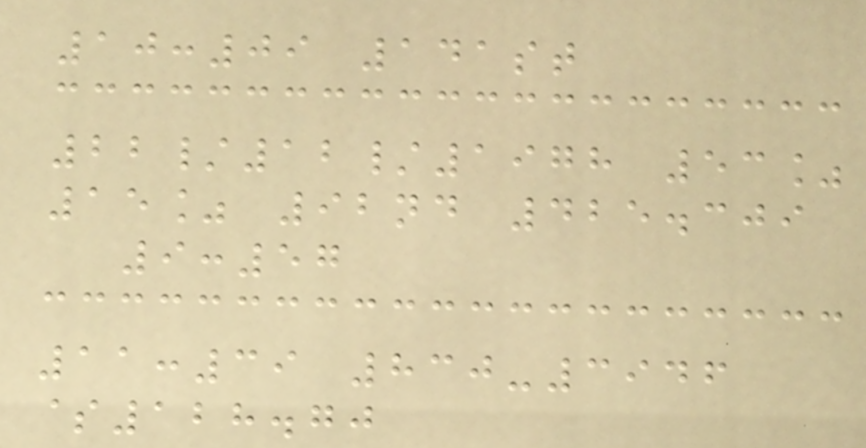10:09 141st
22/12/1978 53%
15% 92nd 425.309
9:57
11:39 830-3946
$128.70
